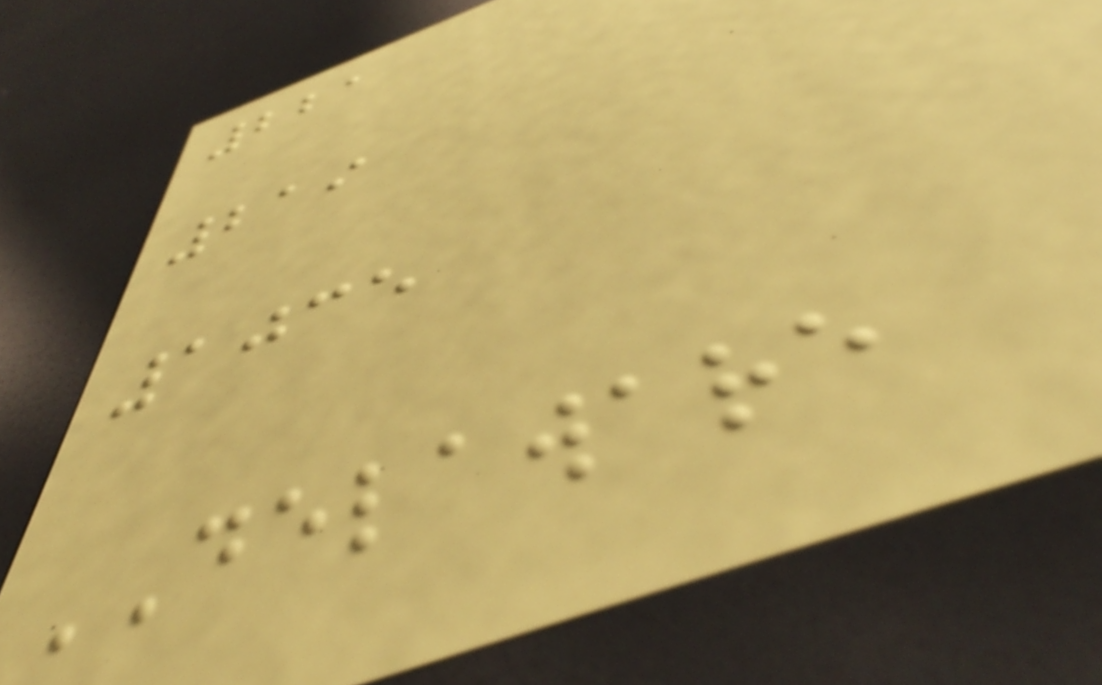221
219
1035
DELAWARE
